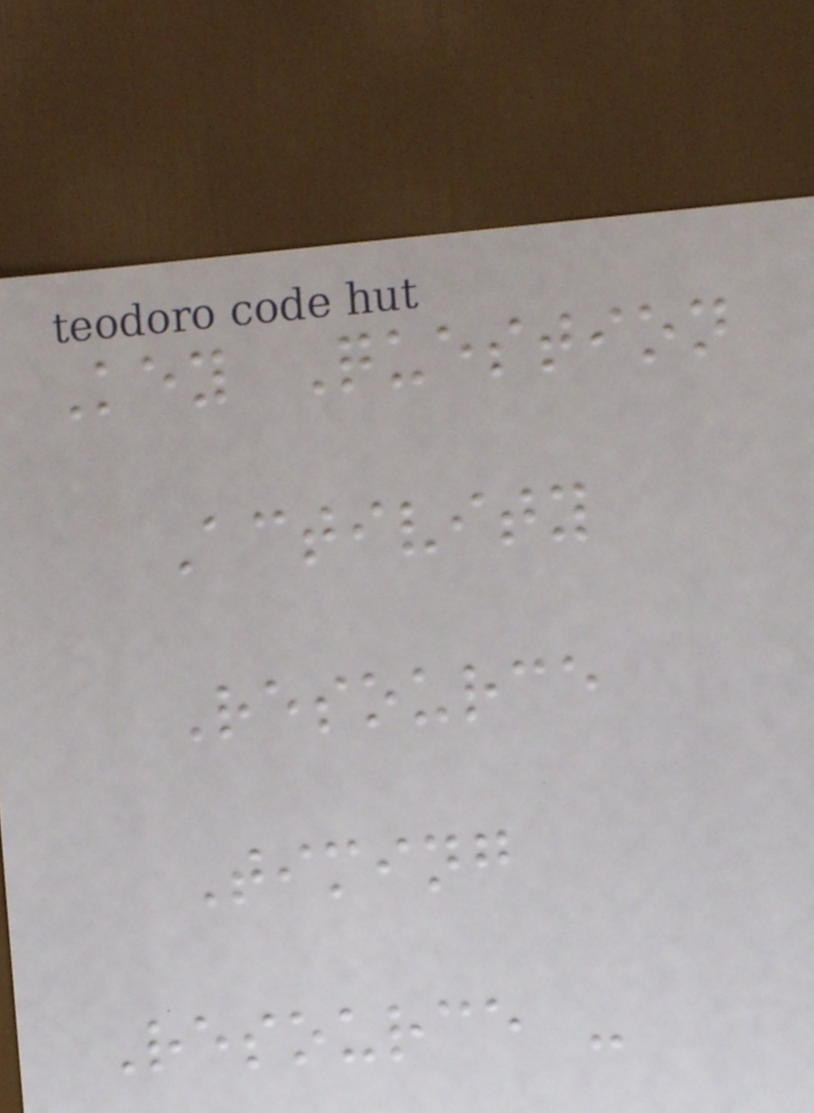Key Question
Activity
Resource
Timing
Resource -
